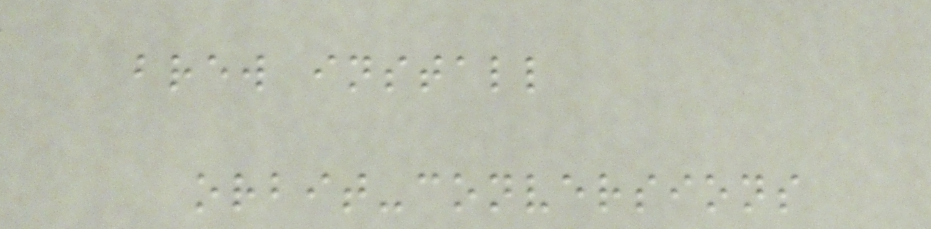brew install
orbit-conversions
